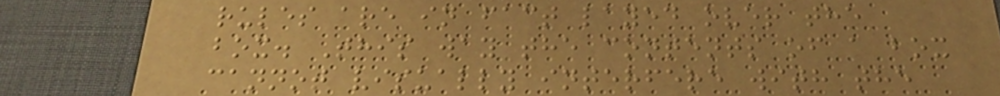rules are in fact layed over the
box. This way the contents of a box
cannot visually interfere with the
